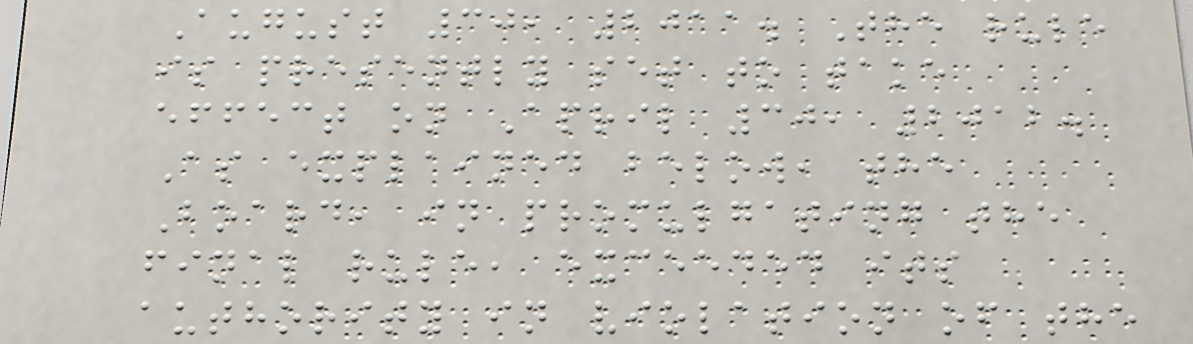August 30, 2011. The rule
is presently set to take
effect on April 30, 2012.
As explained below, the
Board, in promulgating the
final rule, exceeded its
authority in violation of the
